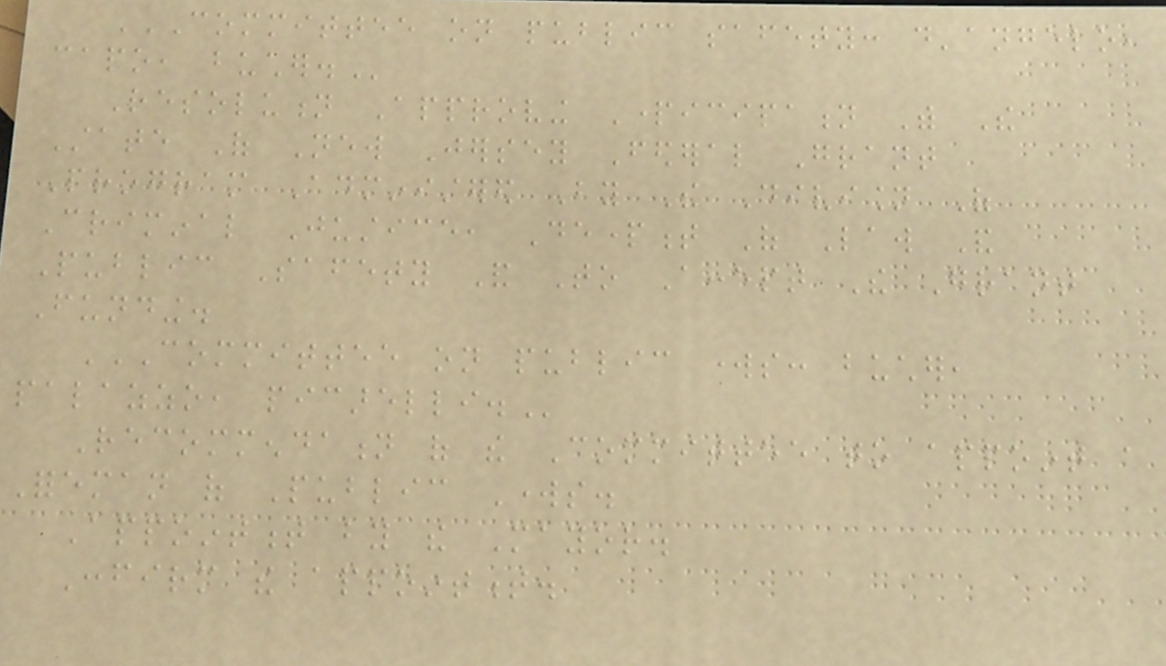COMMITTEE ON PUBLIC SAFETY: D'ANGELO,
CAPO, BUCHER.
Resolution Approving Participation With The
State Of New Jersey Federal Grant
Program Administered By The Division Of
Criminal Justice, Department Of Law And
Public Safety And To Accept The Grant
Funding.
COMMITTEE ON PUBLIC WORKS: BUCHER,
PALAZZO, PICARELLI.
Recommendation of the Committee to appoint a
Foreman of Public Works.
Appointment by the Mayor.
Confirm the appointment.
